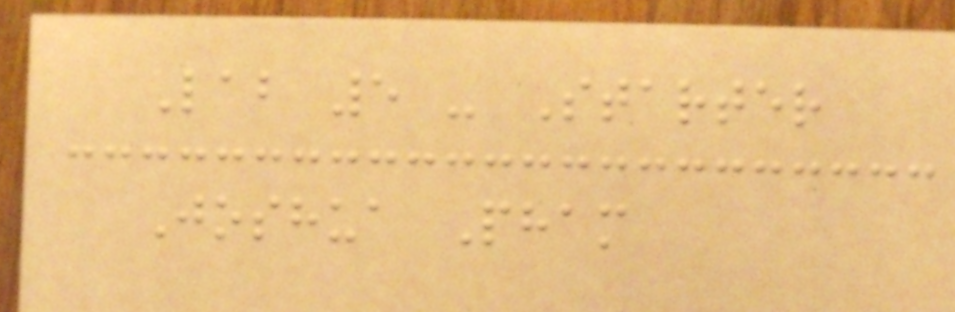Lab 5 - Starter
Joshua Pham
